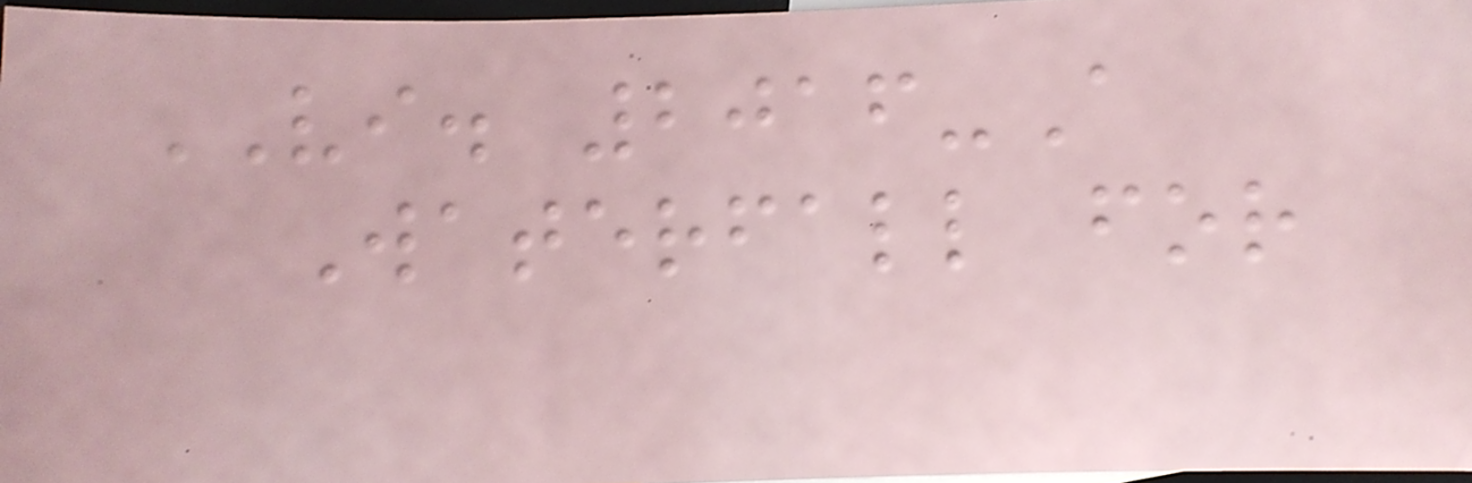VI. 2016-A
Waterfall for
